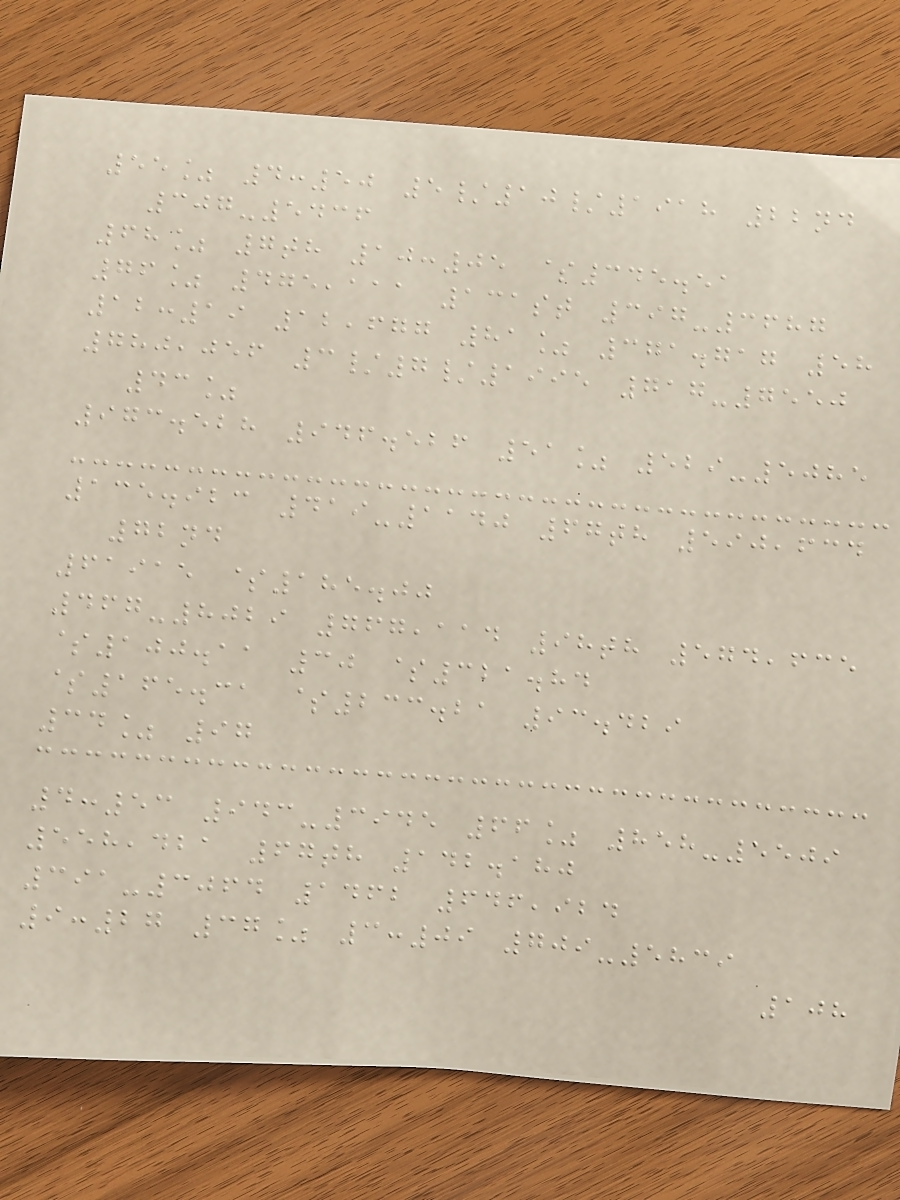55% 4:50 5/10/1918 22nd
307-5436
68% 7th 10:05 $345.51
76% 475,111 131st 397-3687
12:19 12,677 81% 371.717 58
780,056 3/7/1995 717-7550
43%
973.528 946.526 51% 529-5085
135.923 419-1140 67th 590,634
72nd
61915 $185.00
467-8029 767,114 98th 574,635
$100.11 30 $321.84
$165.31 $233.21 93.429
34% 97
4:53 943-3945 66% 858-5509
558,421 67th 142.180
391-3064 1462 646,924
9:27 37% 3:09 709-5839
108
